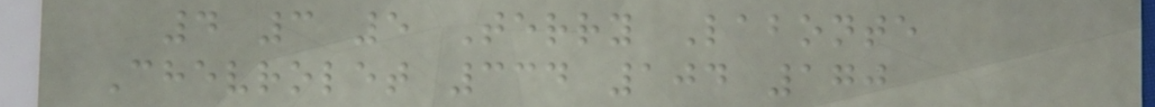4 3 5 Terry Labonte
Chevrolet 334 104 170
